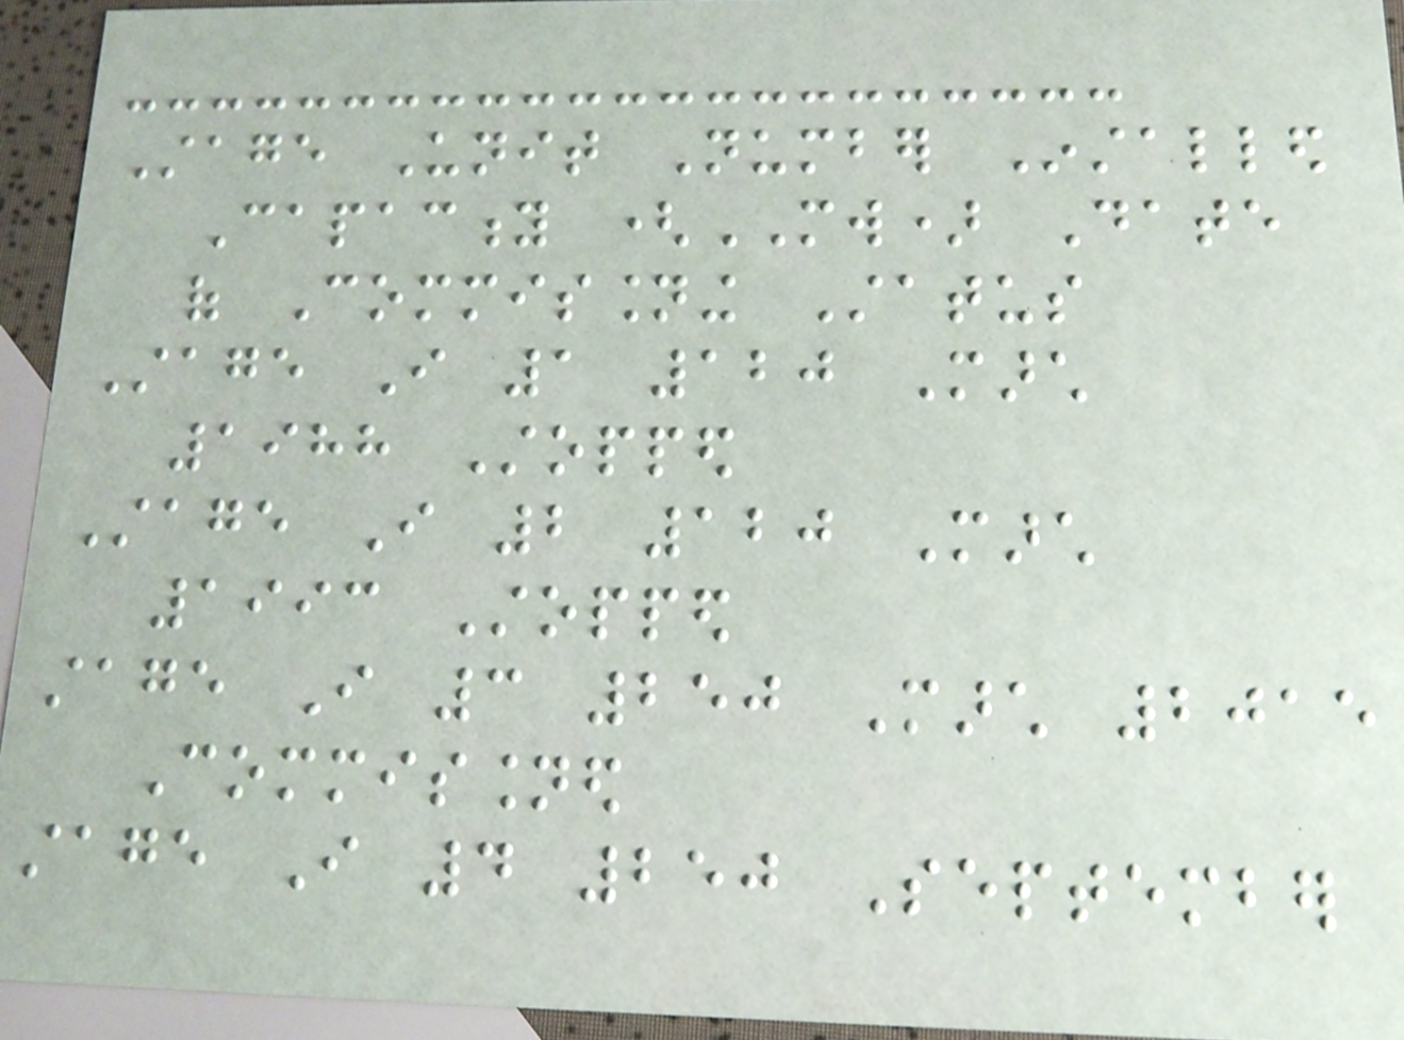Stage Unit Number Installed
Capacity (MW) Date
of Commissioning Status
Stage I 1 120 March
1988 Stopped
Stage I 2 120 March
1993 Stopped
stage I 3 250 March 2015
Commissioned
stage I 4 250 September
